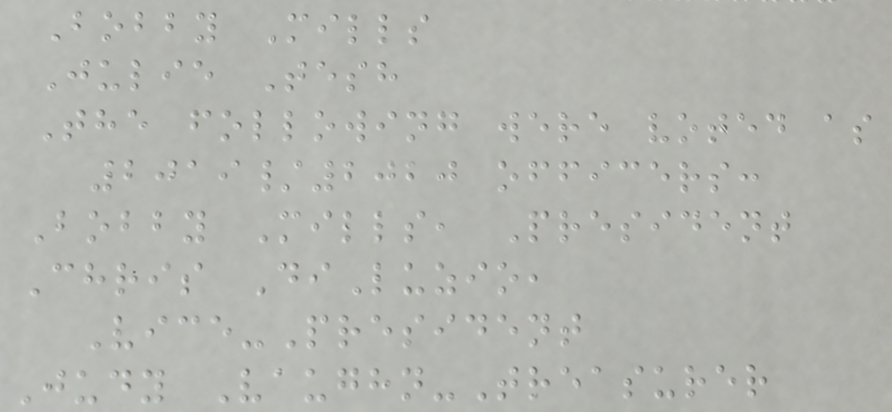Bobby Mills
Julie Tesh
The following were voted as
2019/2020 officers:
Bobby Mills, President
Chris DiLuzio,
Vice-President
Judy Vaughn-Treasurer
